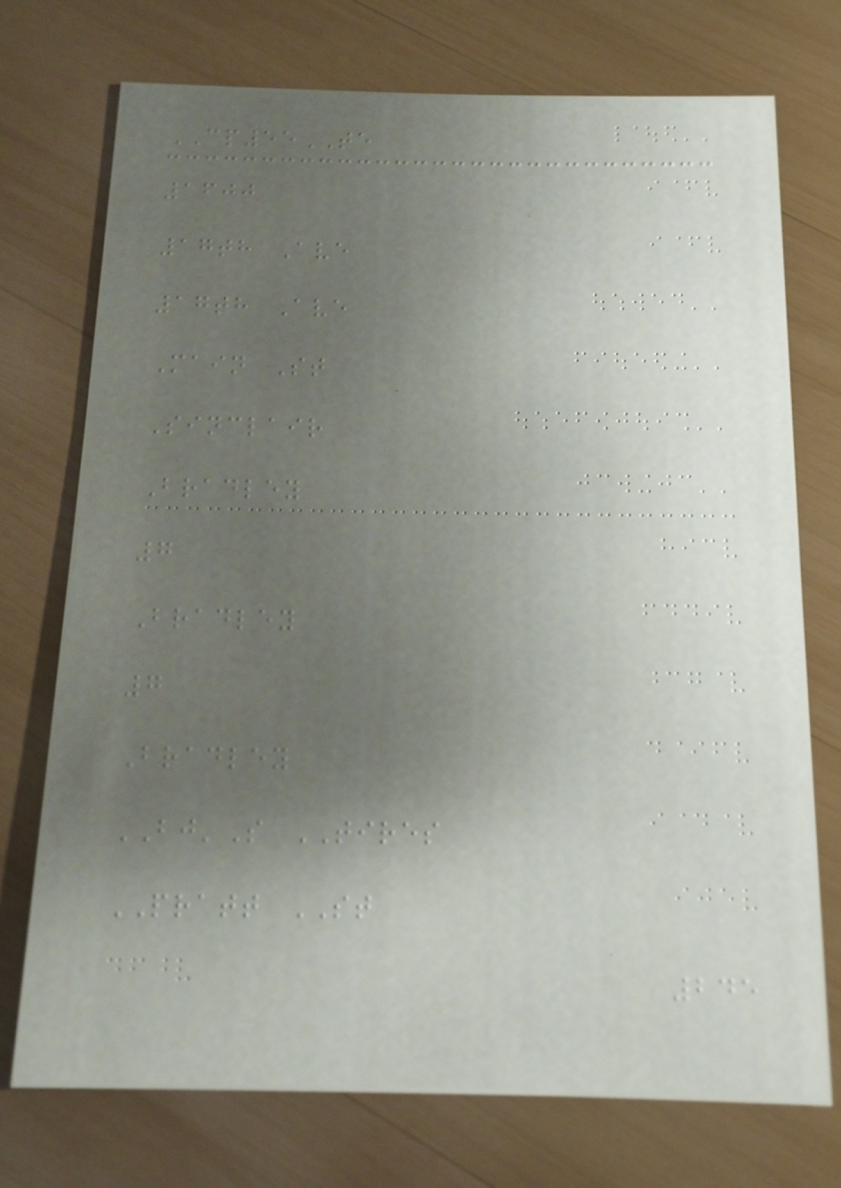CP55TE
1600
17th Ave
17th Ave
Main St
Sinclair
Bradley
7
Bradley
7
Bradley
BJ'S TIRES
PRATT ST
245
